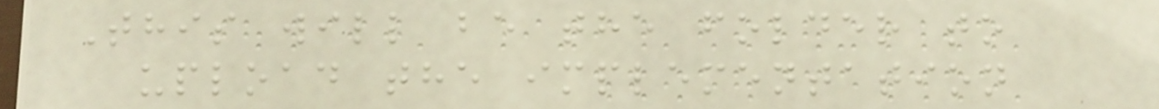This will be the folder to
upload the implementation
